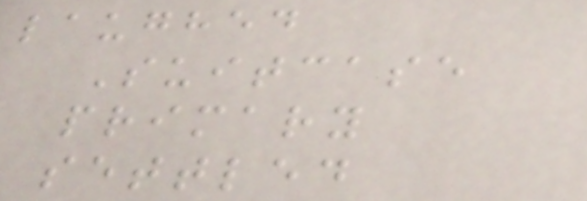laughed
Suitcase
primary
settled
